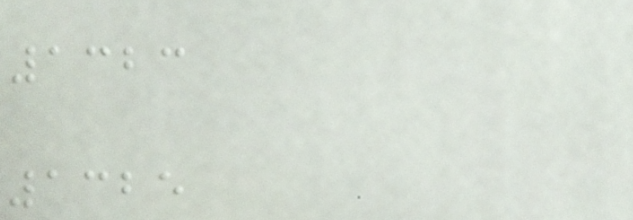1323
1325
